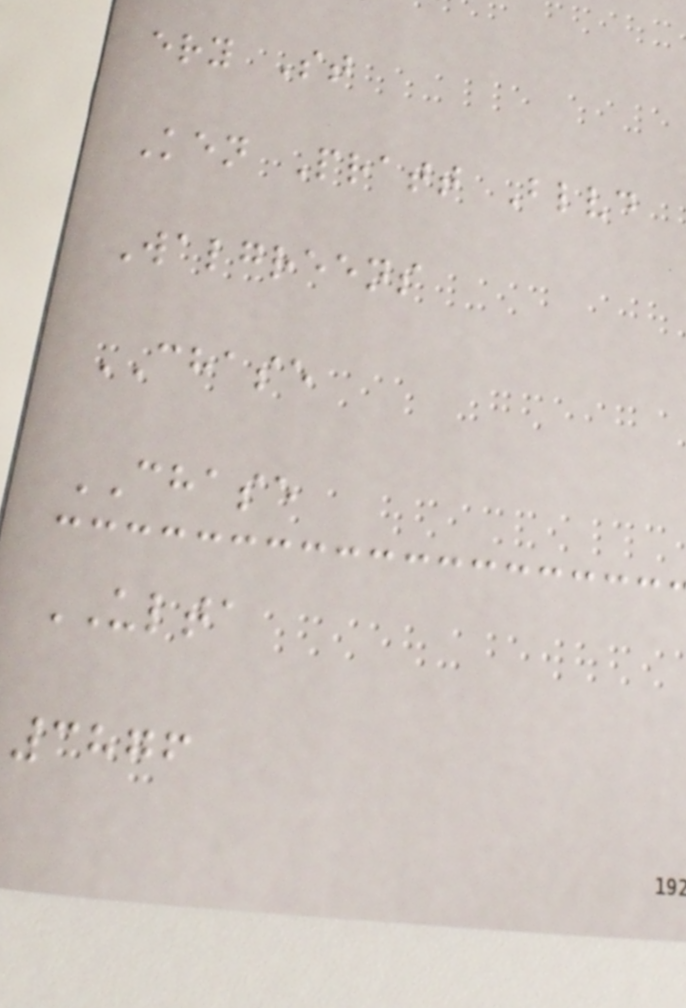ery St
Ken Pratt Blvd
Walgreens
CHASE
CHASE
ULTA
3876
